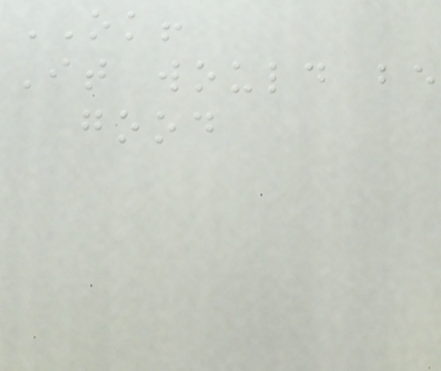OK!
It would be
good
